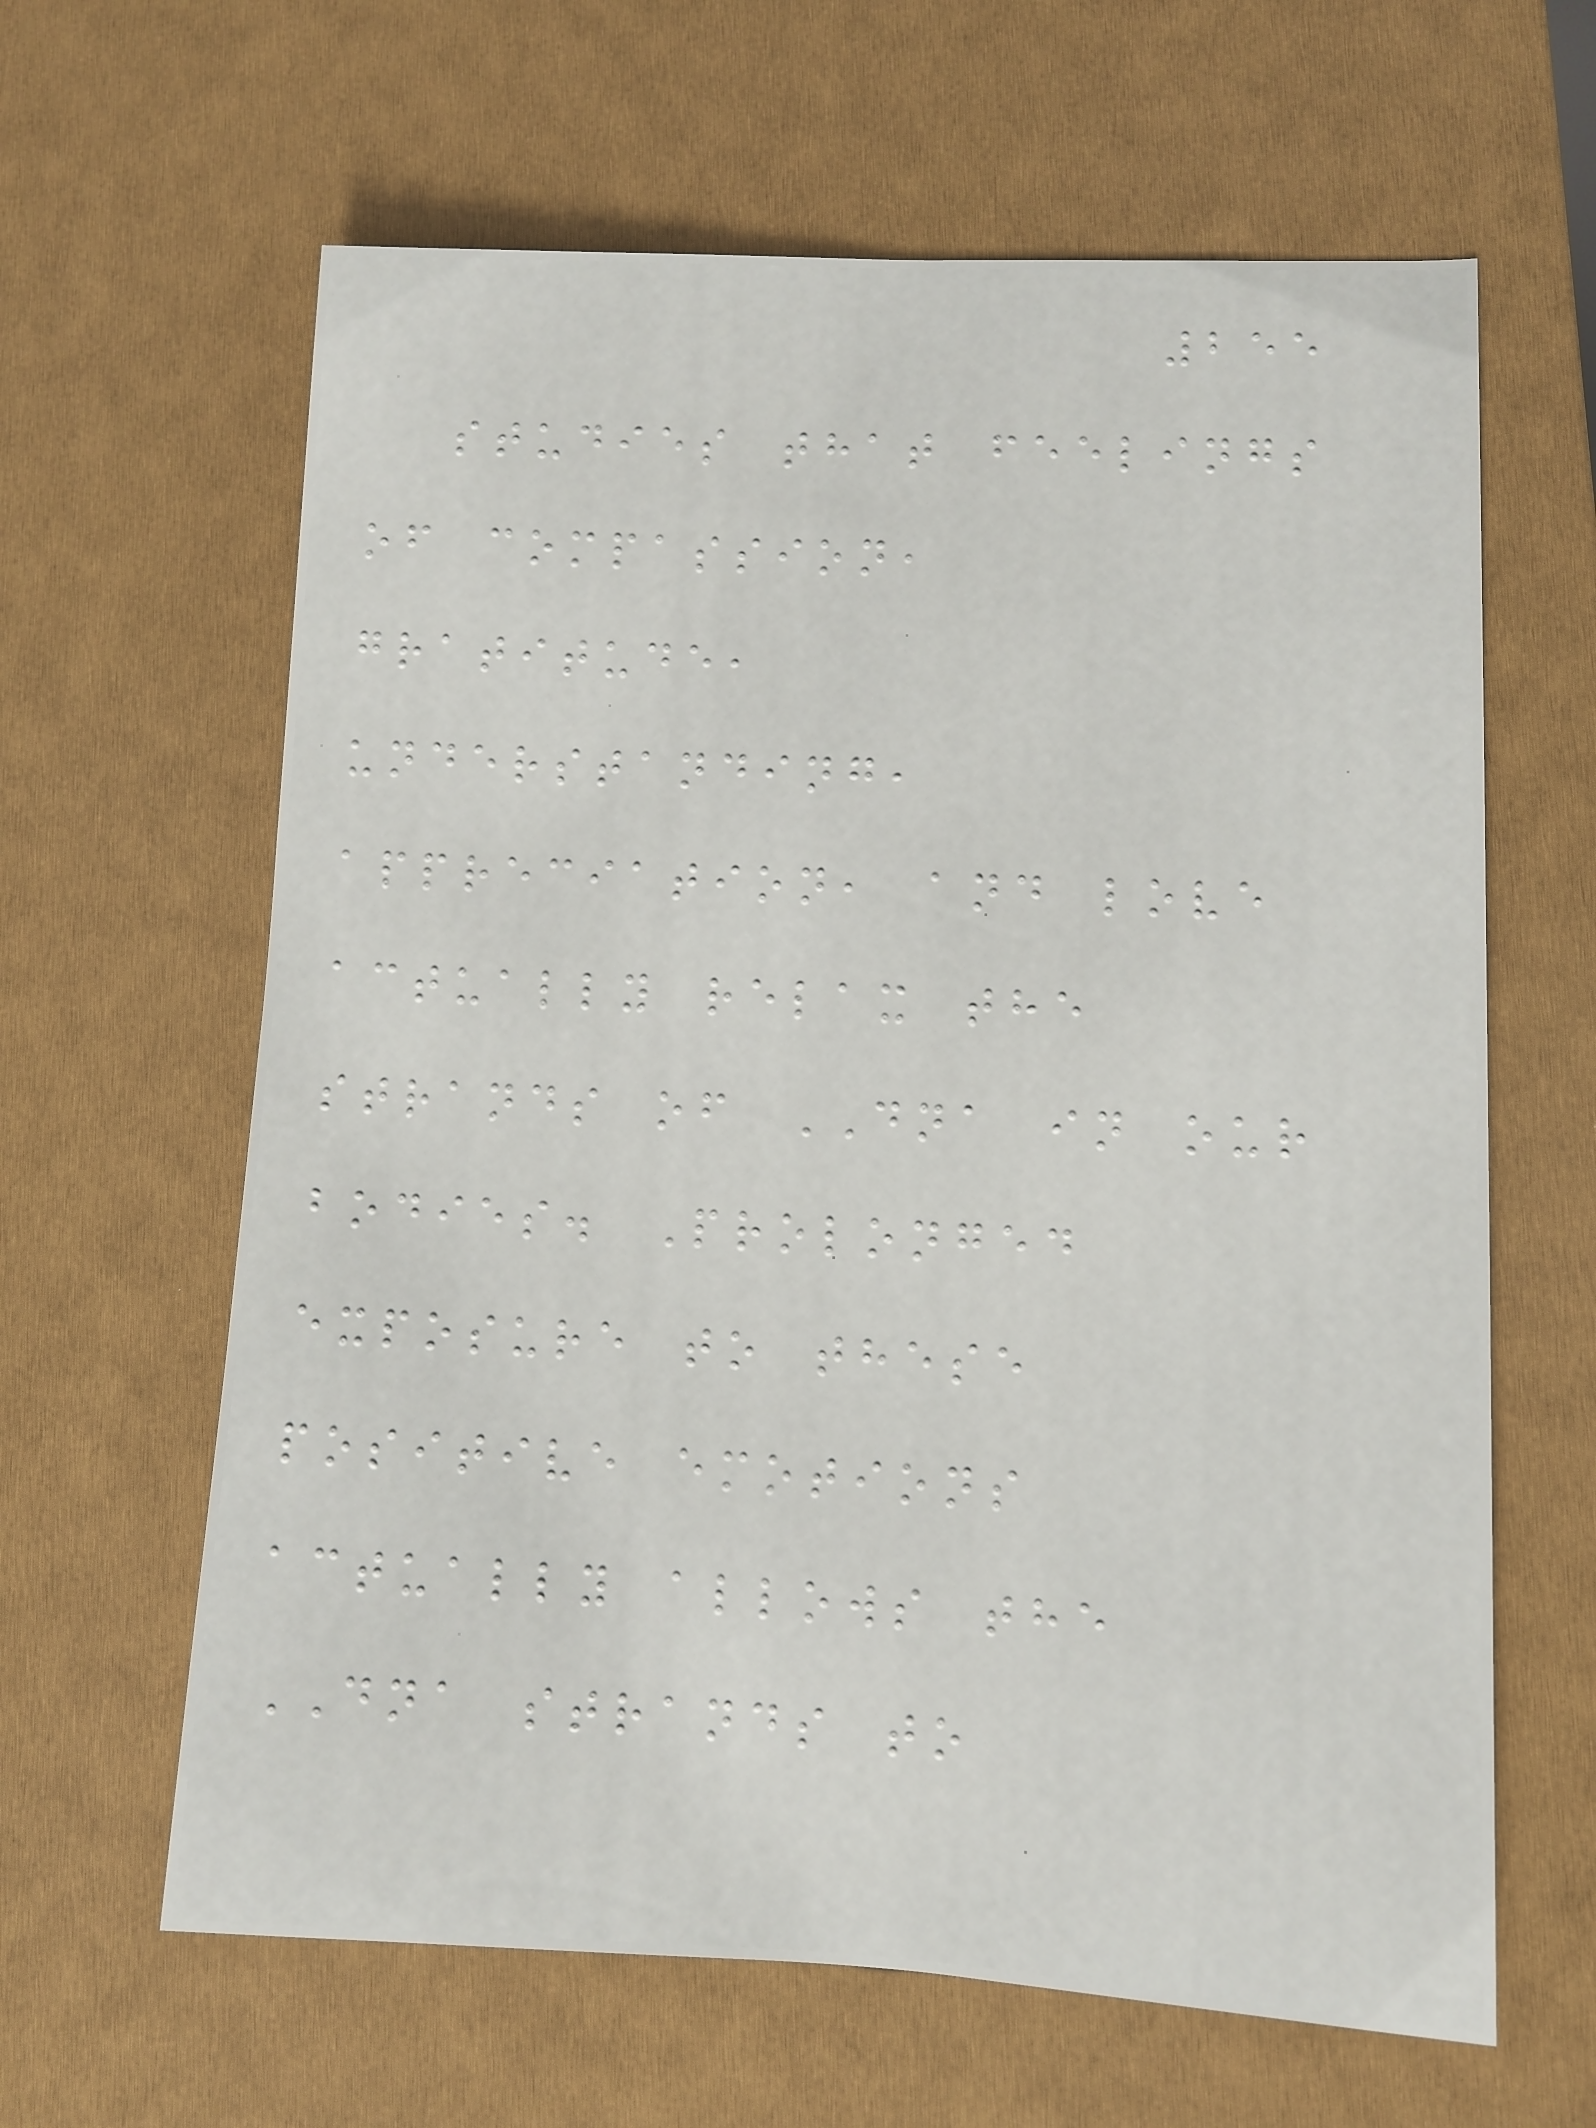255
studies that feelings
of compassion,
gratitude,
understanding,
appreciation, and love
actually relax the
strands of DNA in our
bodies. Prolonged
exposure to these
positive emotions
actually allows the
DNA strands to
